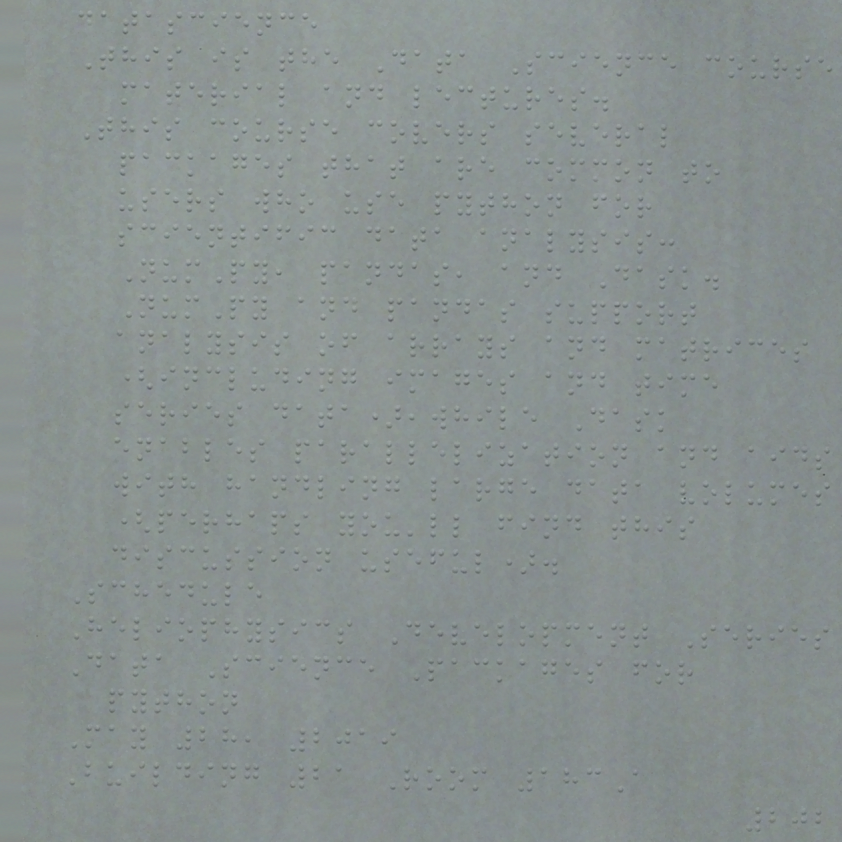datascience
This is the Data Science course
material and lectures.
This course covers several
packages that are common to
users who use python for
scientific data analysis:
NumPy, pandas, and Dask.
NumPy and pandas support
analysis of arrays and matrices
(including images and time
series data),while Dask
enables parallelization and aids
with handling large data volumes
(perhaps you'll find this
discussion useful).
Schedule
Heliophysics Development Series
Data Science Packages for
python
May 28, 2019
Building 21 Room 183A
202
